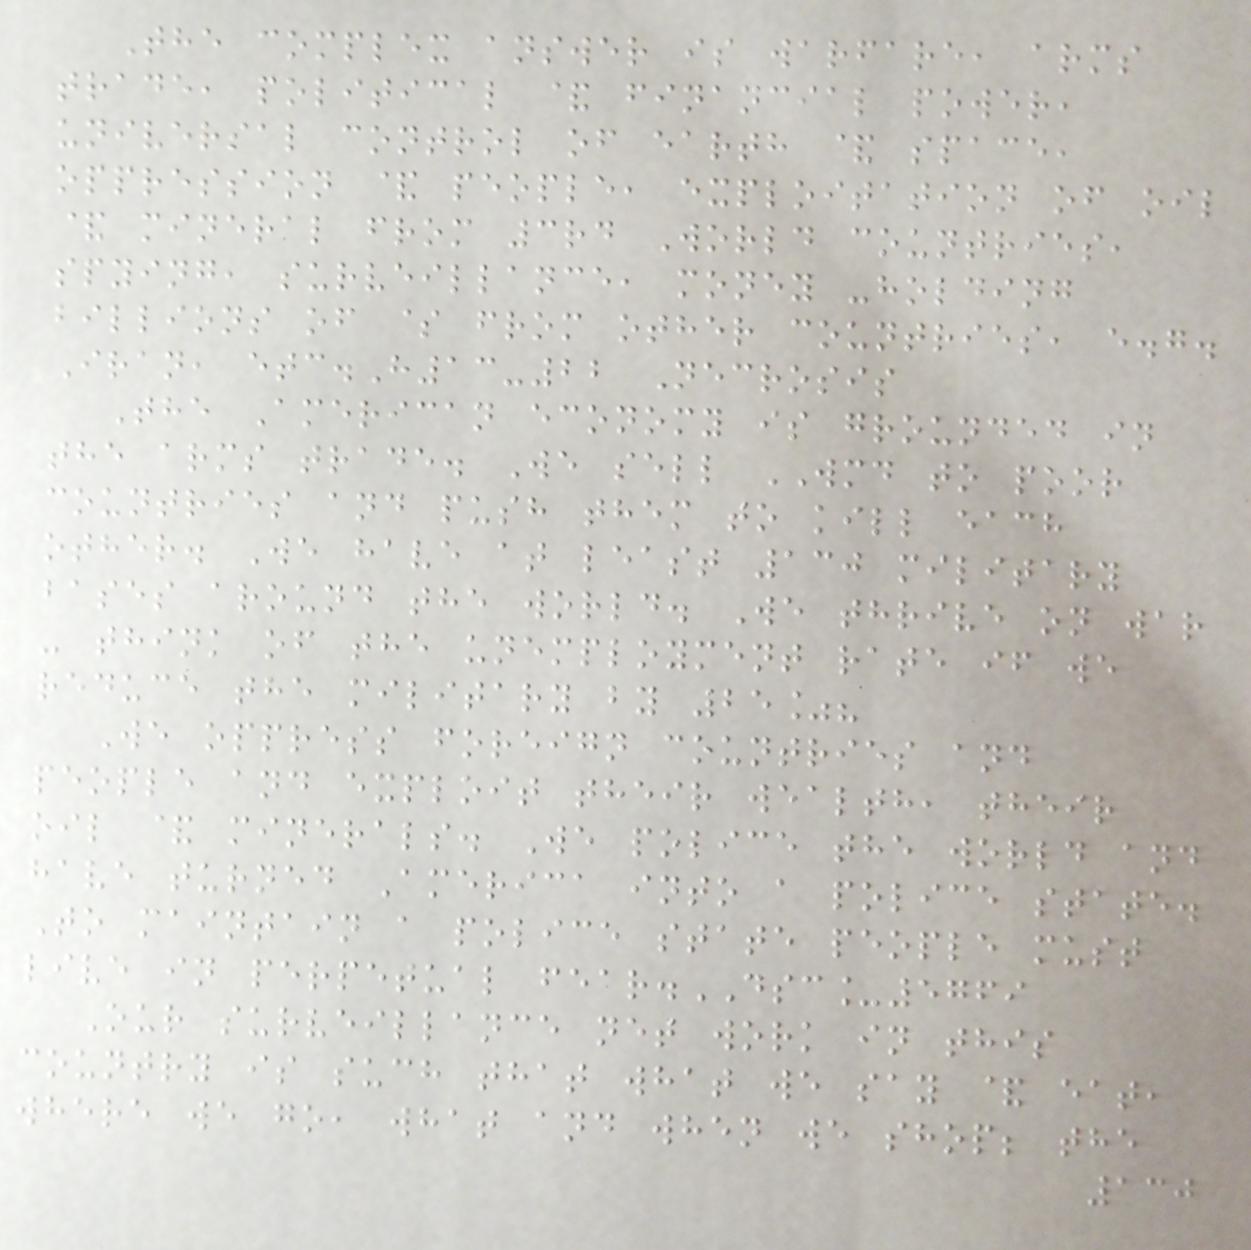The complex answer is warfare, arms
trade, political & financial power,
universal control of earth & space,
oppression & people, exploitation of oil
& mineral from 3rd World countries,
spying, surveillance, money -holding
billions of $ from other countries, e.g.
Iran, etc.H13-22 Necrosis
The American economy is grounded in
the arms trade. We sell WMD to poor
countries and push them to kill each
other. We have at least 130 military
bases around the world. We thrive on war
- think of the unemployment rate if we
reduce the military by 25%?
We oppress foreign countries and
people and exploit their wealth, their
oil & minerals. We police the world and
have turned America into a police state.
To maintain a police state people must
live in perpetual fear.DSC_5769
Our surveillance net work in this
country is such that what we say & eat,
where we go, what and when we shop; the
130
